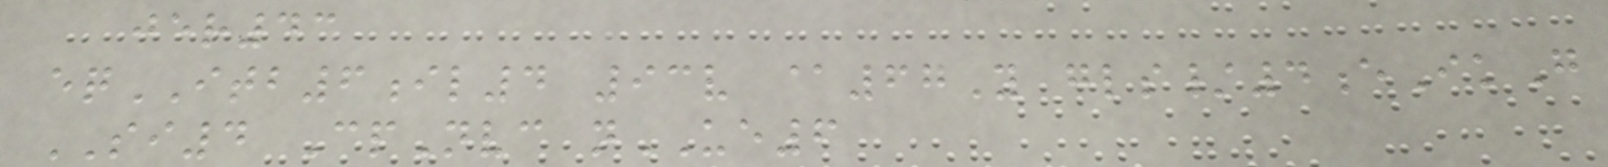jer43
eqITB6il4 93v @67Y gls/4eIkG
SI4 CpNvc nUE6
